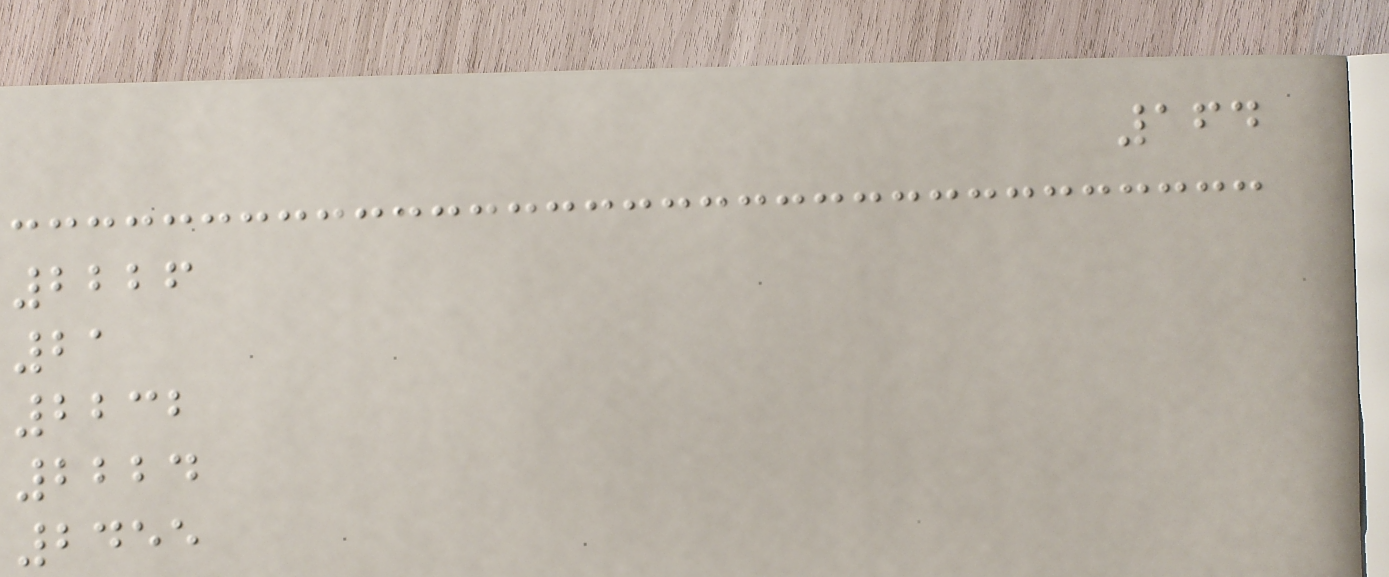164
2226
21
2232
2224
2455
